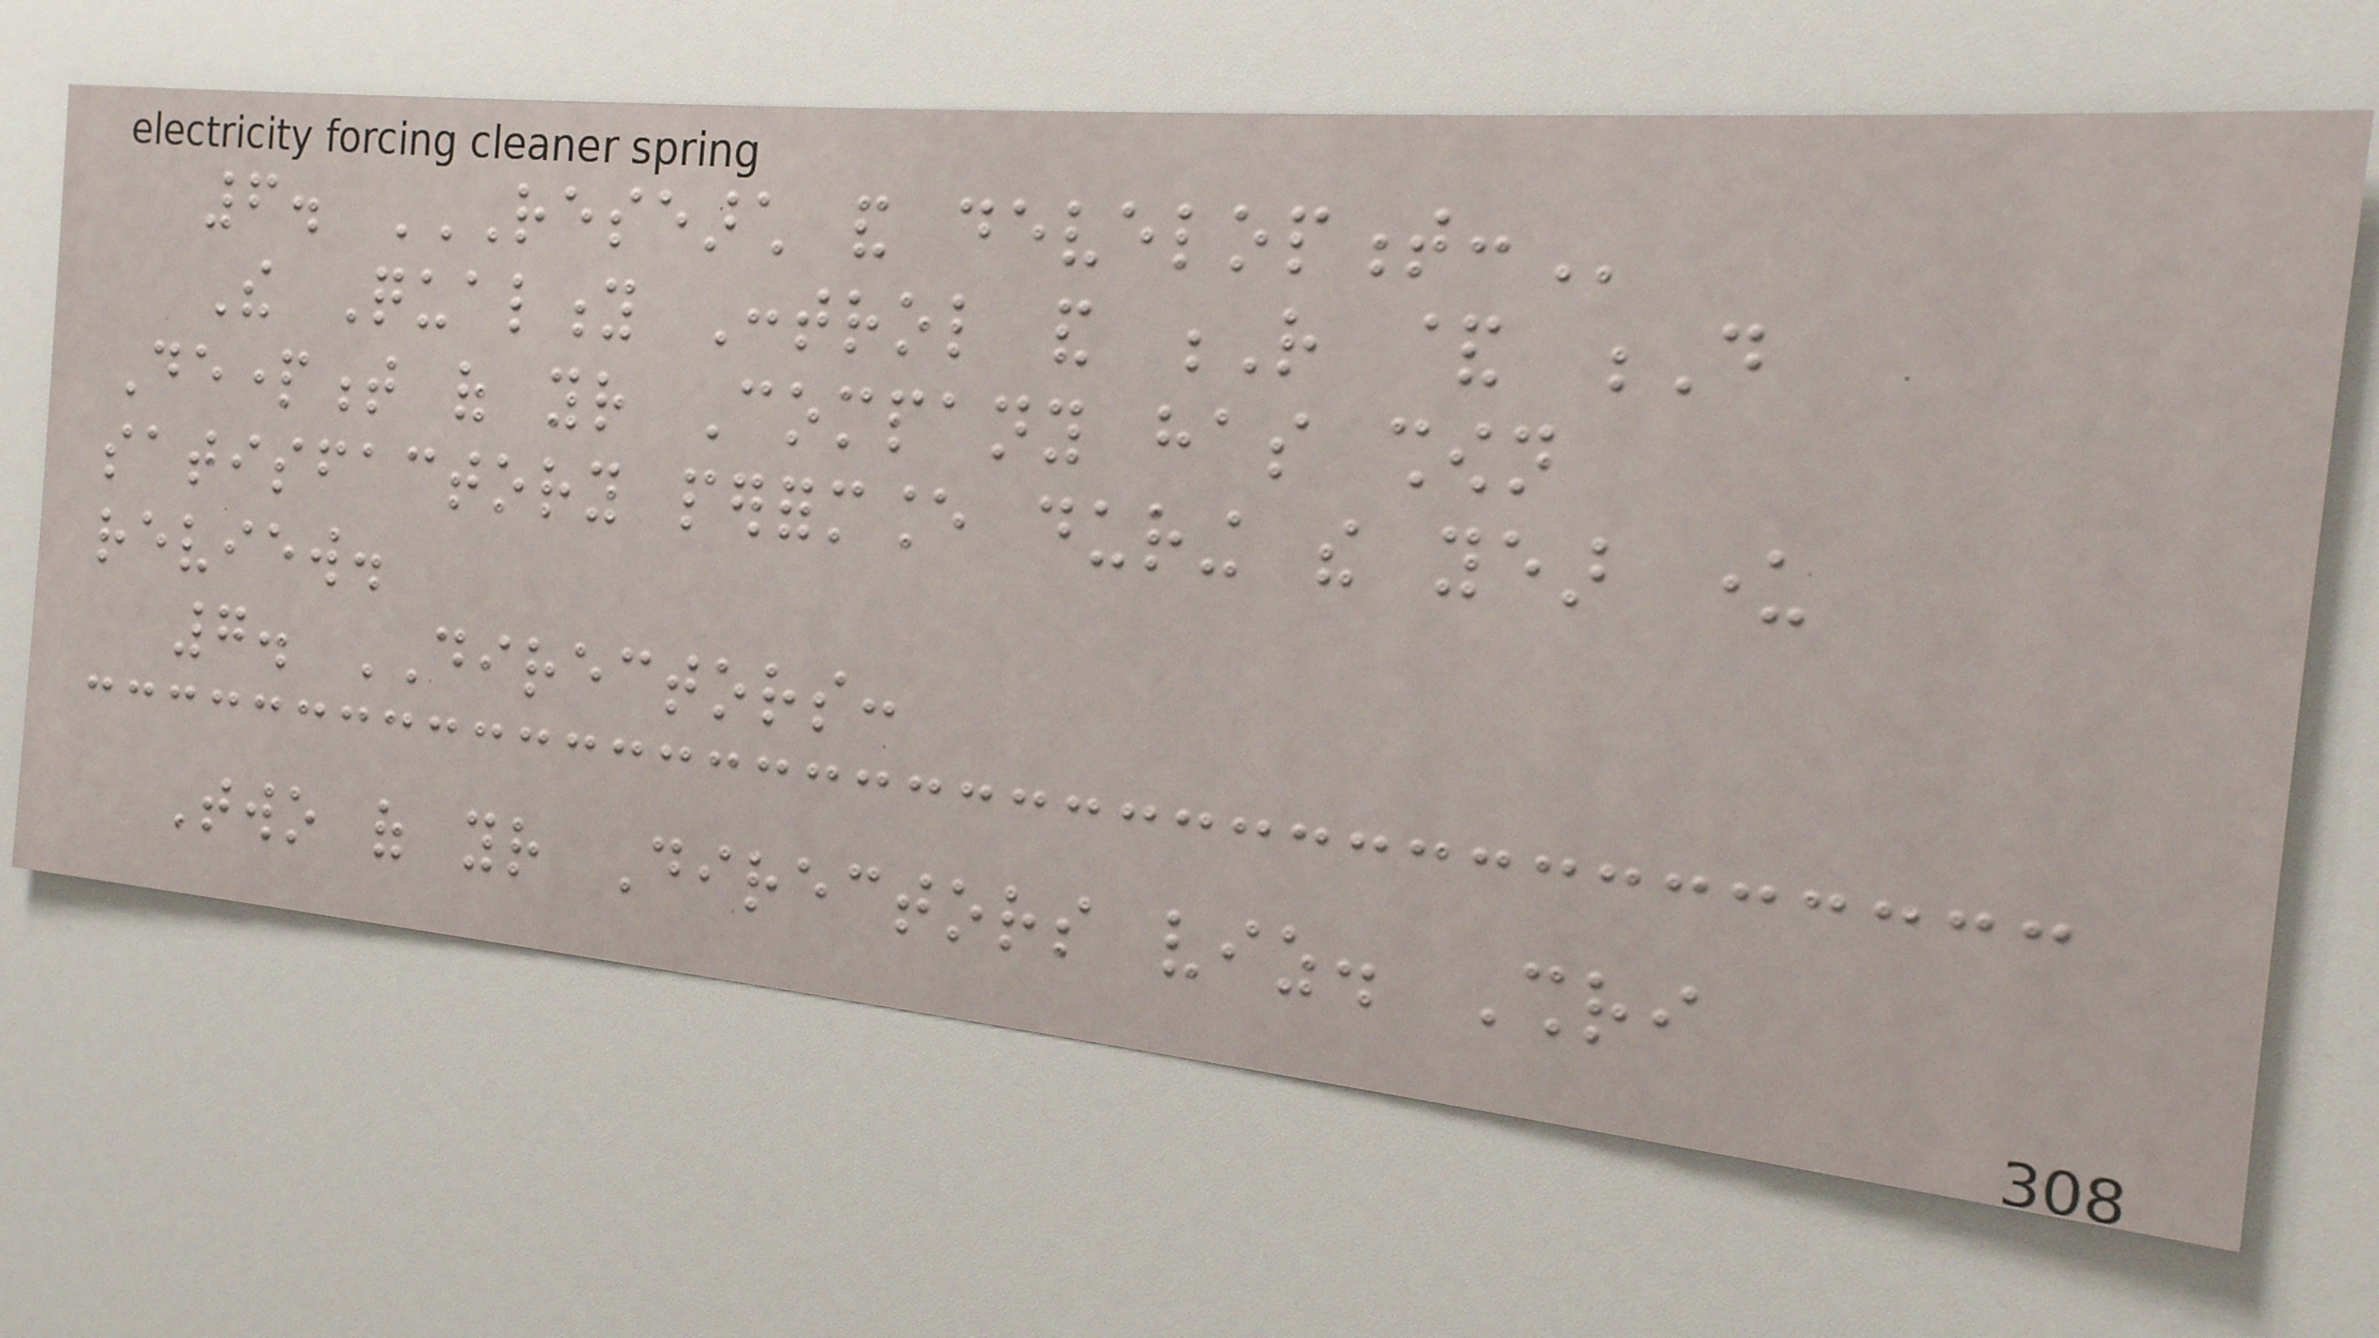6. RESEARCH AND DEVELOPMENT:
The Quality Control and R & D
Department of your Company has shown
satisfactory performance during the year under
review.
7. DIRECTORS:
Two of your Directors viz. Shri
